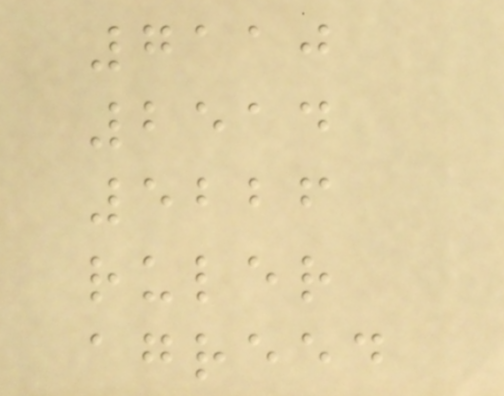7110
2514
5226
ruler
agreed
